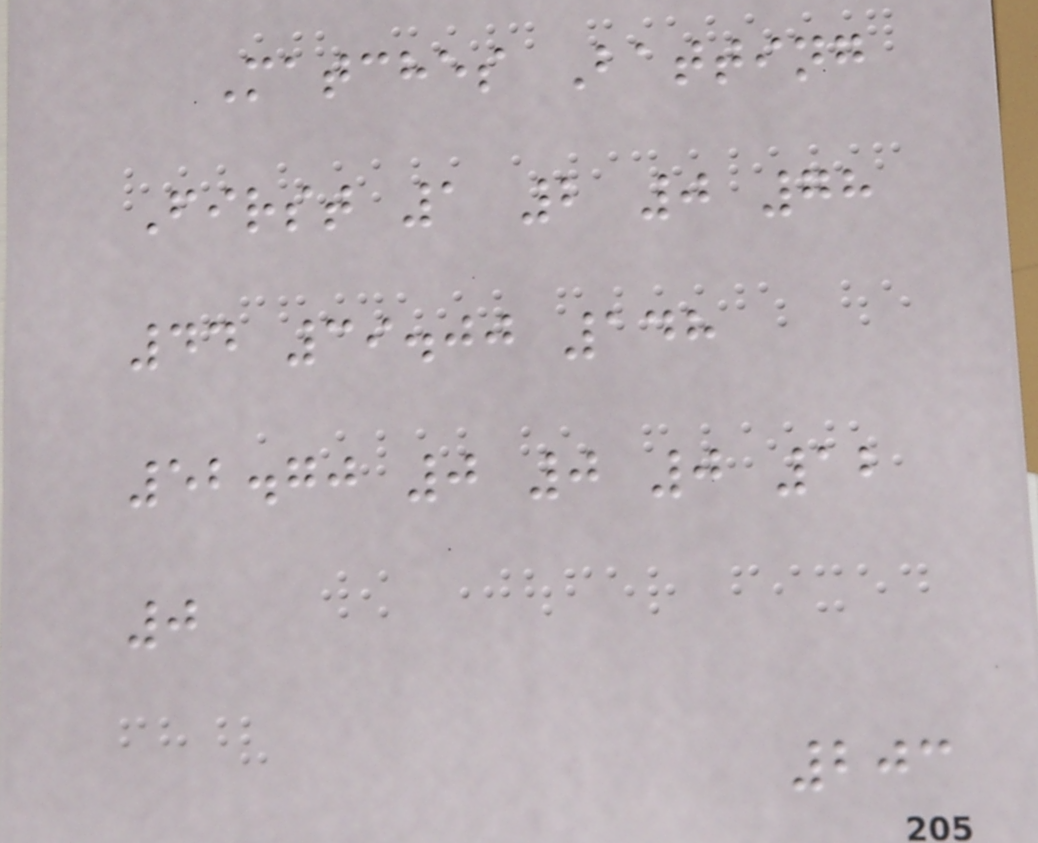Matches Batting
First 1 2 0 78
44 39.00 148
52.70 0 0 0 12
0
203
